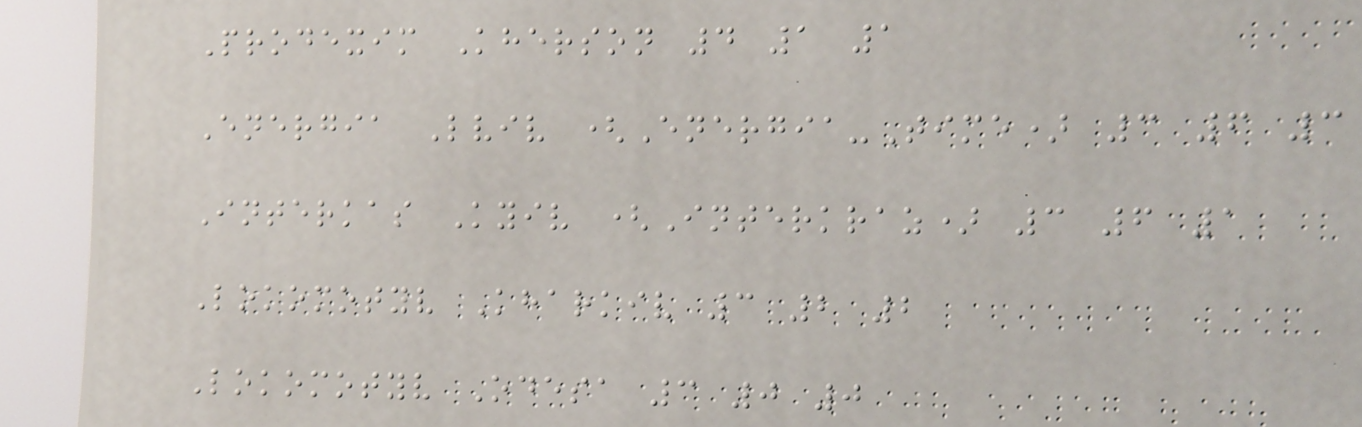Prodexim Kherson 4 1 1
Energia Lviv (Energia-Time) 3 6 3
Interkas Kyiv (Interkraz) 3 6 1
Lokomotyv Kharkiv 3 2 2
Lokomotyv Odesa 3 0 0
